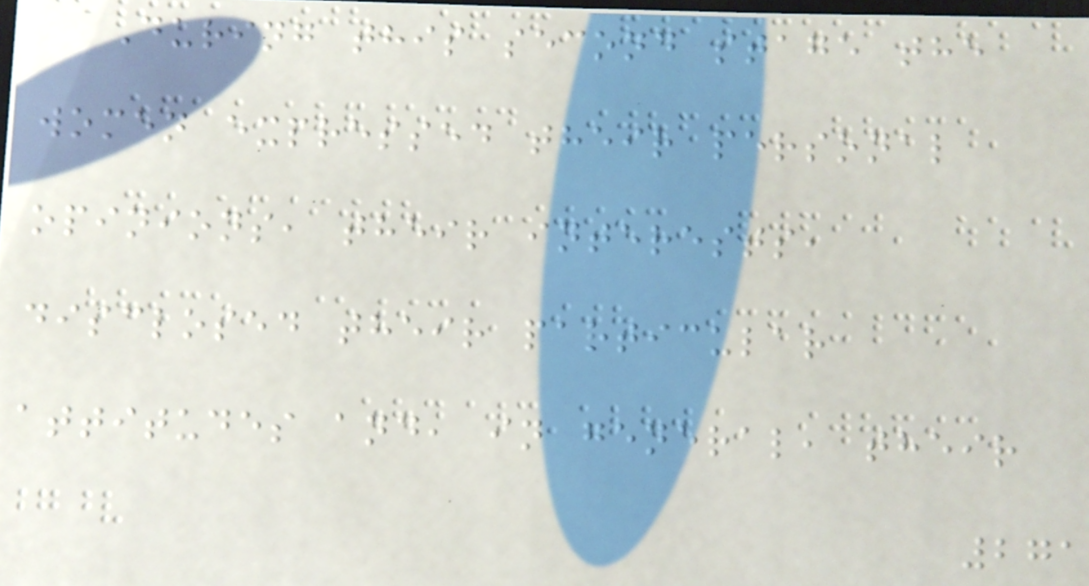During this second stage the
women expressed their personal
opinions, their interests,
disclosed their particular
attitudes and, in general, their
271
